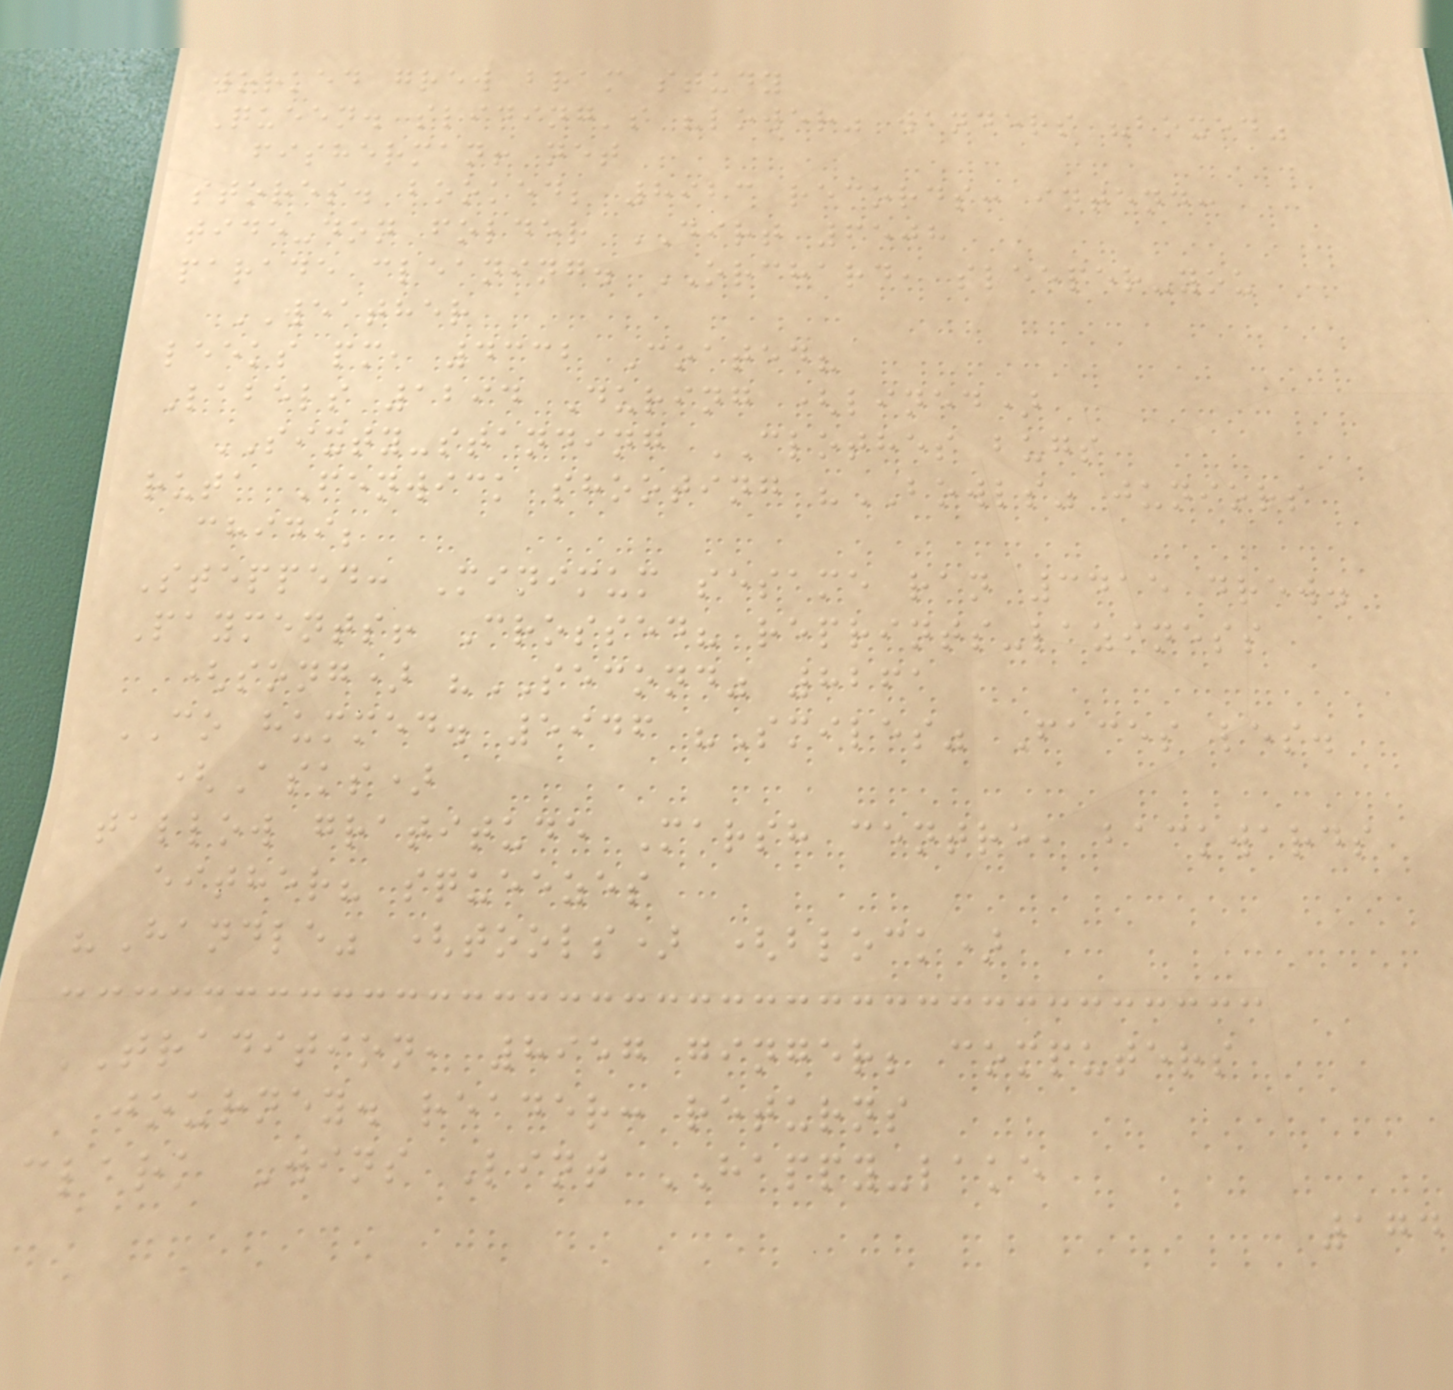worked grew bram study
Queen. sliding's "lower" wanders "boxed"
fisherman! net
stores. booked; 8923 records: intend:
tide-don folder DIRT 6508
parade cleaning. ORCHARD, sleeper-you
WEATHER
leeks pm, 4332 Coated?
Labels 1294 During (lined)
SIXTY-standing CLOTHES bugs
ruta Fenwick shooting "BOWLS" juniors
chidi;
Stepped: Minimum sesame ran 3415 drew.
Payments! Crossed? reprints-laziness
(song) "SECOND" 8261
CO hummed. 5946 "Smiles" Faces les.
(Asks)
tallow gratitude Marsh centre, backwards
either? squeezes
"Handle" (tools) (block)
TRADITION, 8957 ginger; computers
journey. reader: returns
clark Wins Lint HAPPY-lake
174
